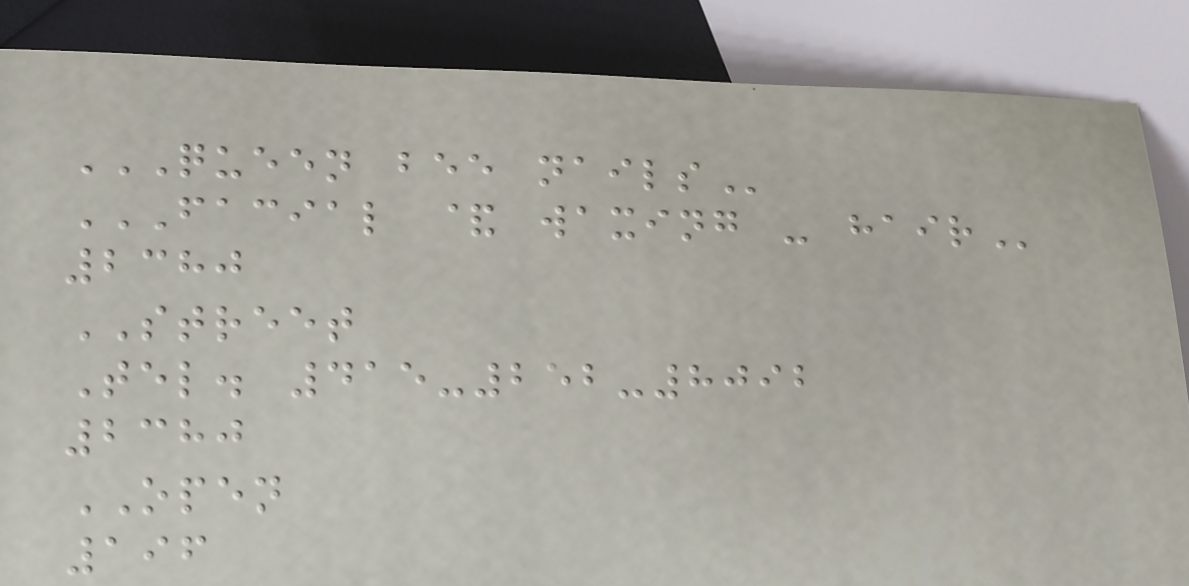QUEEN BEE NAILS
FACIAL & WAXING - HAIR
2380
STREET
Tel. 415-252-8092
2380
OPEN
196
